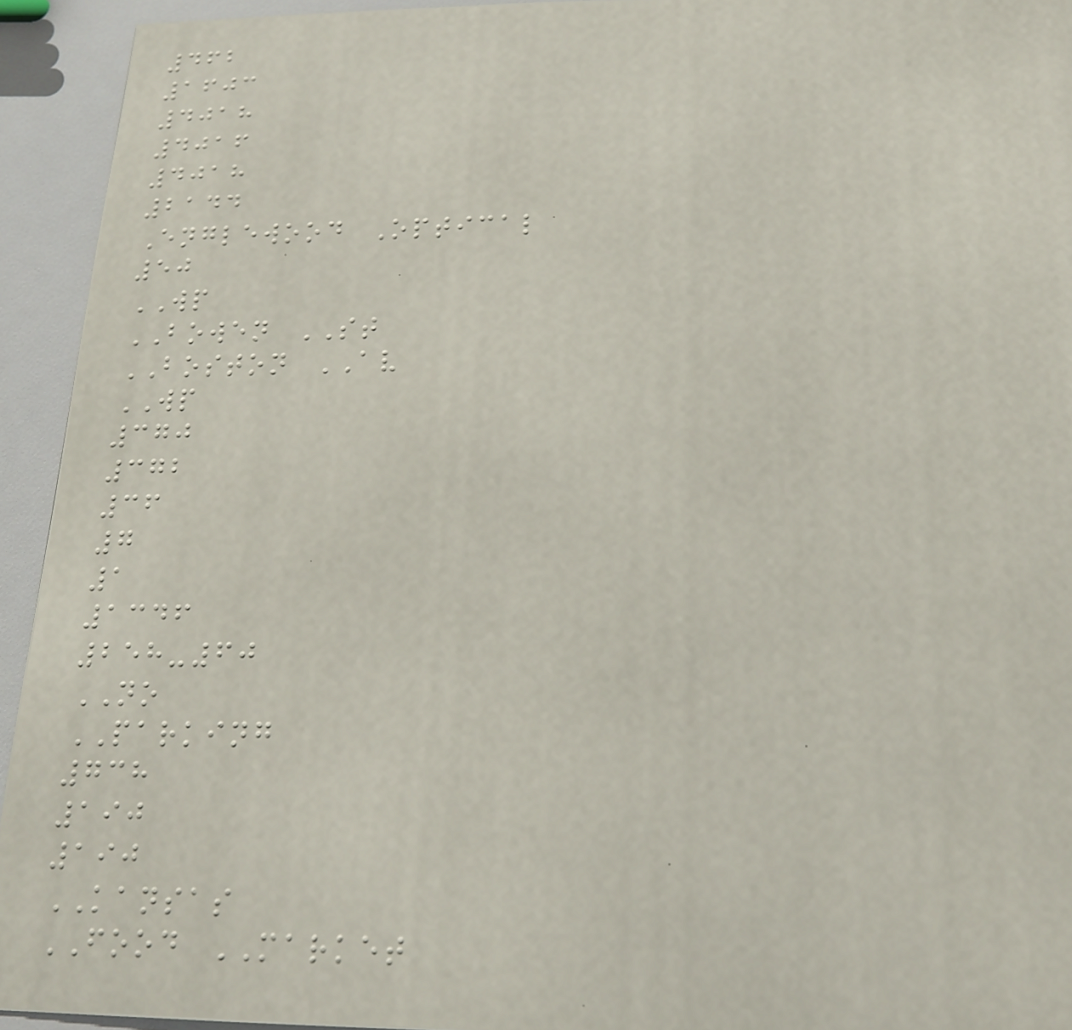462
1603
4018
4016
4018
2144
Englewood Optical
50
WP
BOWEN ST
BOSTON AV
WP
370
372
36
7
1
1346
258-60
NO
PARKING
738
190
190
KANSAS
FOOD MARKET
